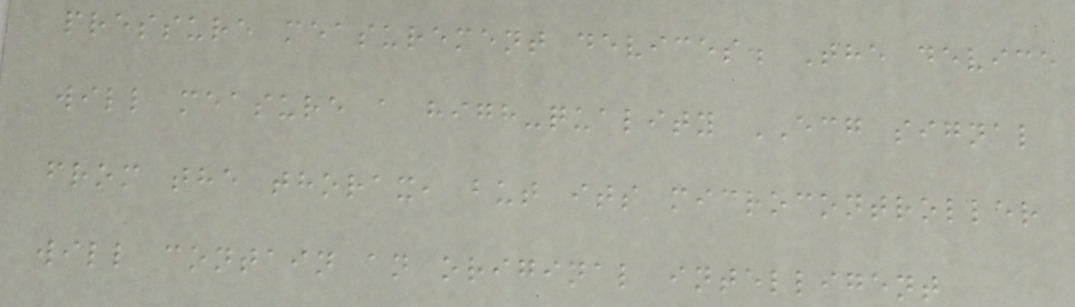pressure measurement devices. The device
will measure a high-quality ECG signal
from the thorax, but its microcontroller
will contain an original intelligent
